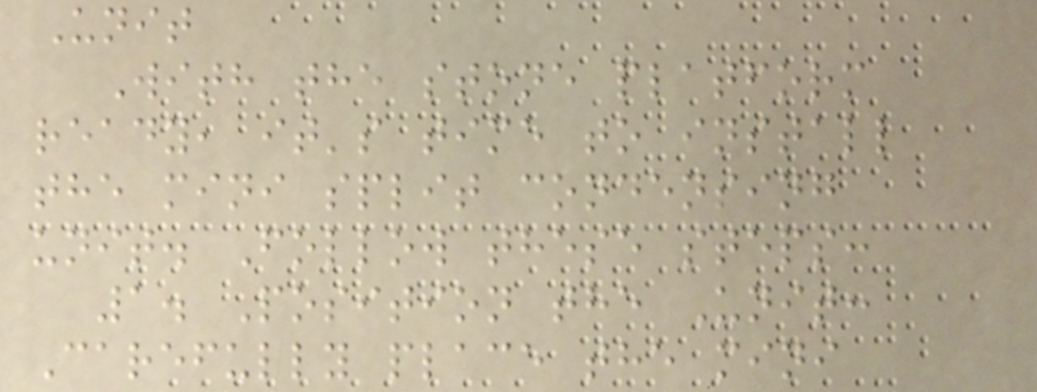Unit
With the stone platform
ready, it's time to install
the mini split condensing
unit. Follow these steps:
1. Position the Unit:
Carefully place the mini
